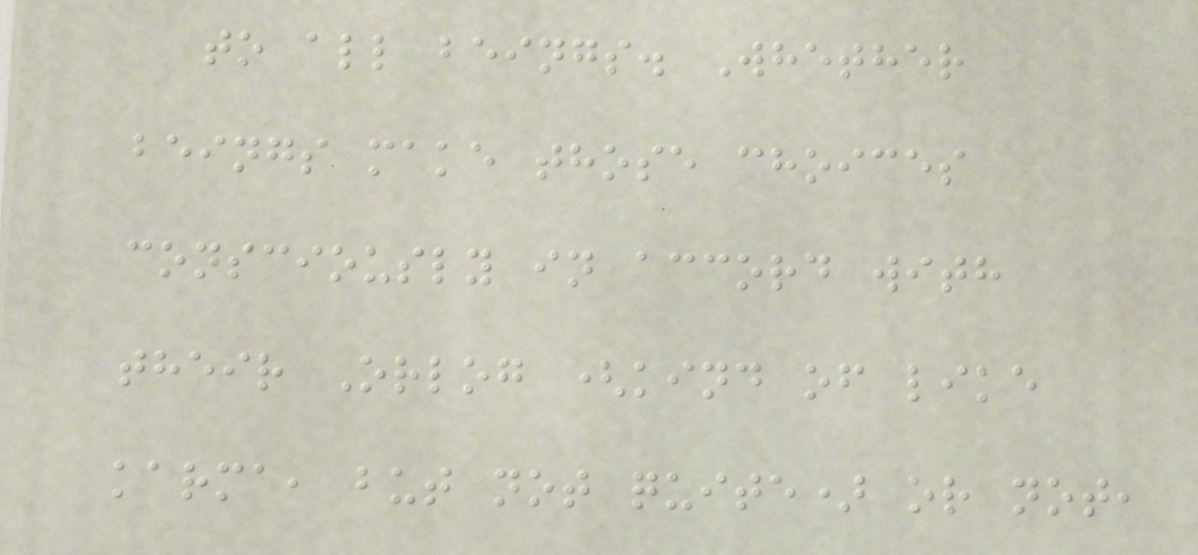to all beings. Whether
beings make those choices
consciously in accord with
their Orlog (kind of like
karma, but not quite) or not,
